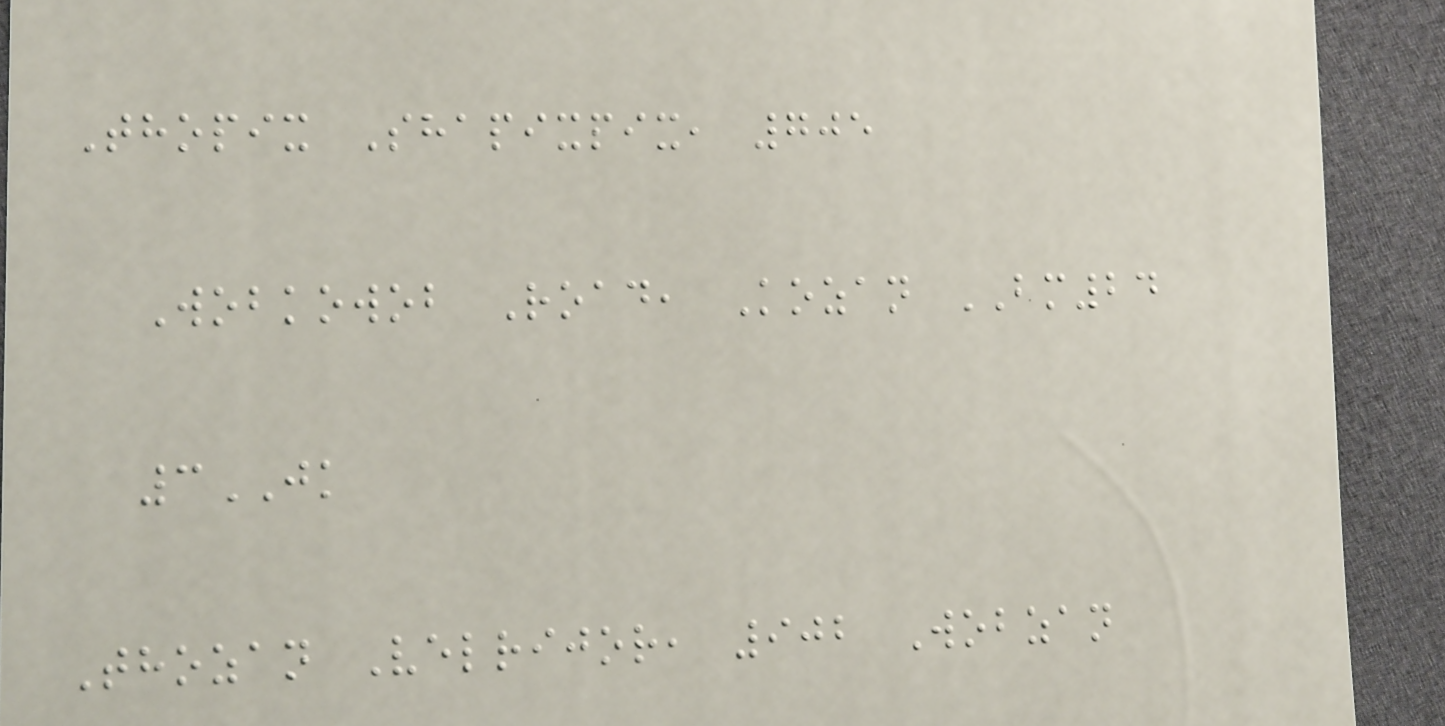Thopix Shapixpix, 705
Wobkowob Road, Kozan BM24
3JK
Thozan Velrijor, 902 Wobzan
